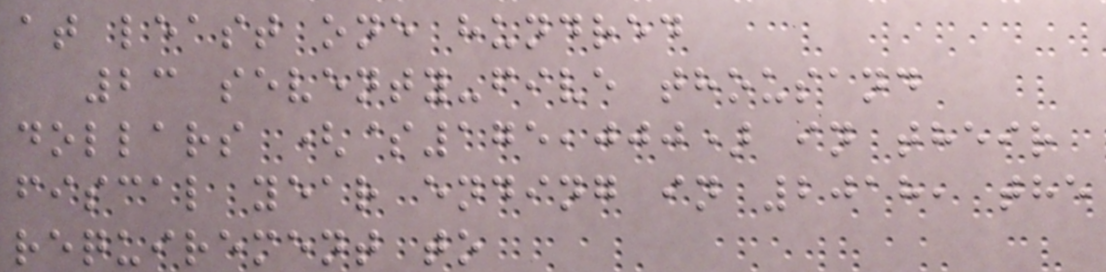at least one hundred
23 seventy-five thousand
dollars ($175,000) in their
fiscal year ending in 2018, the
requirement to
